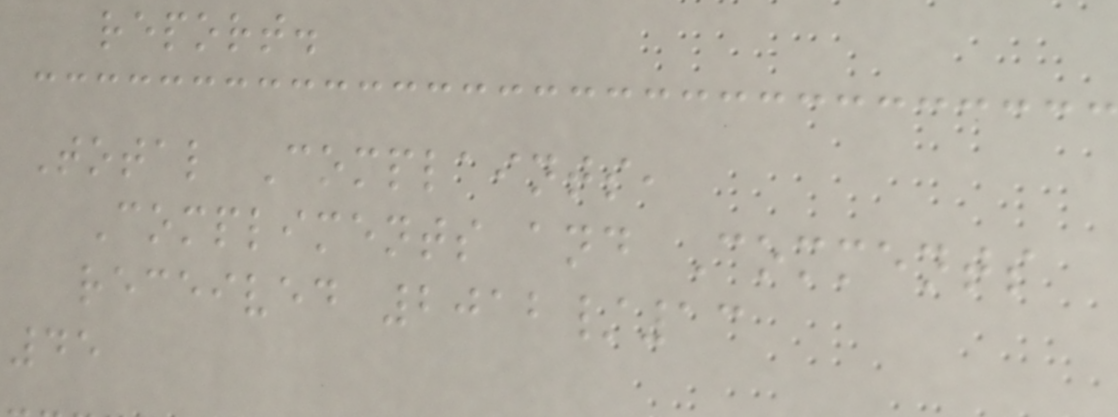report.
Total Complaints,
Compliments and Comments
received 2012/13
45
